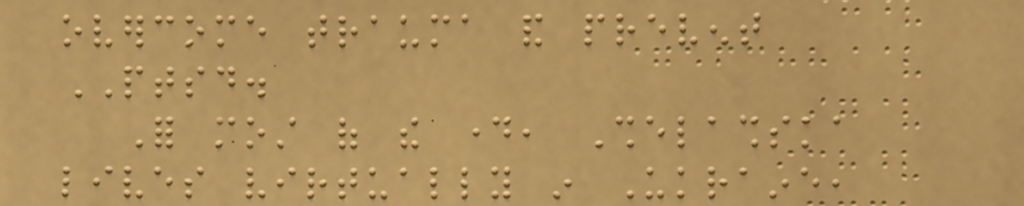overcome trauma and prevent
PTSD.
For most of the day, Shelashska
lives virtually in Ukraine,
